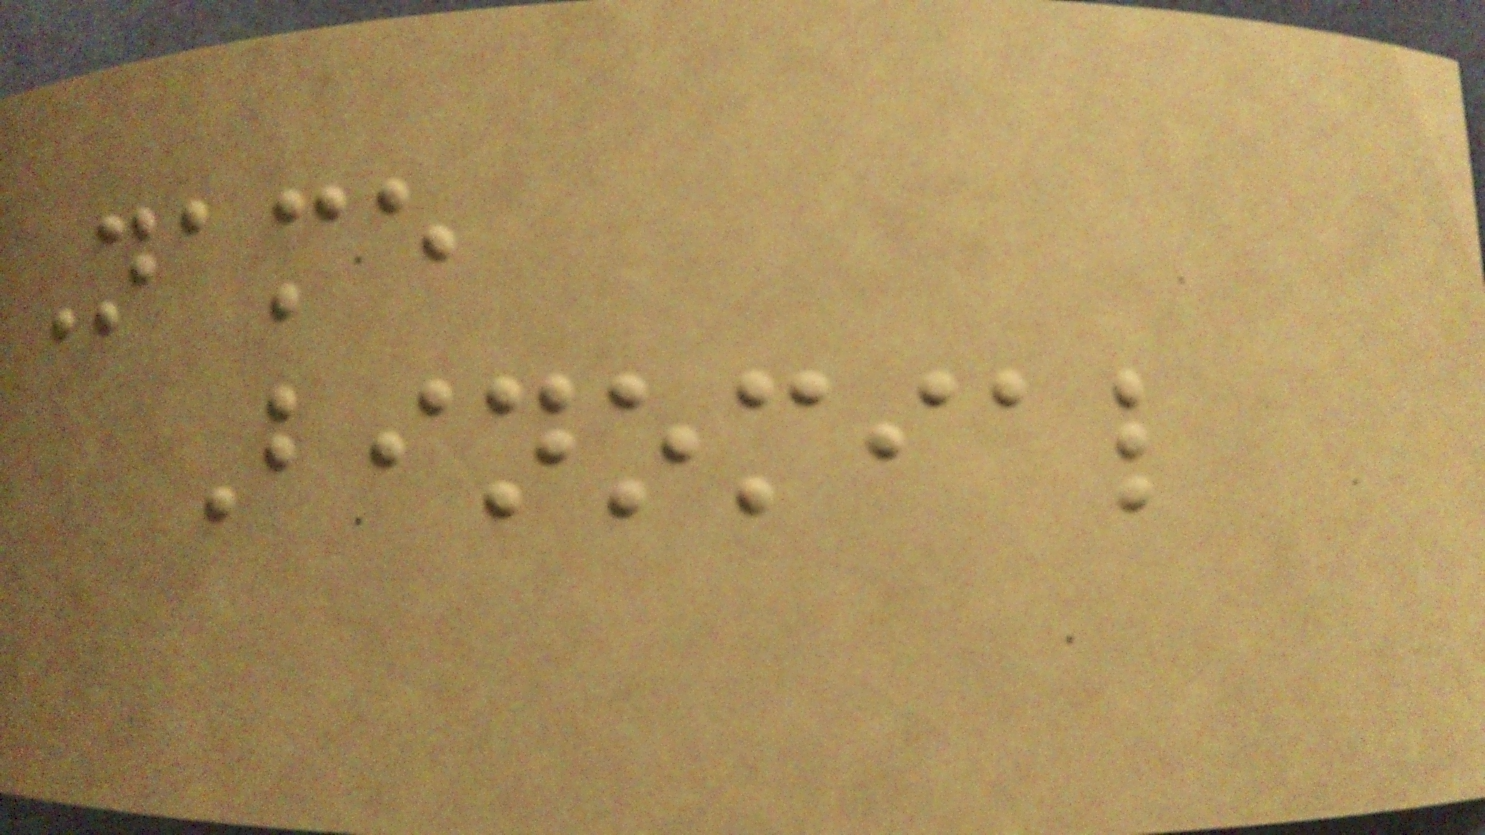Name
Binomial
